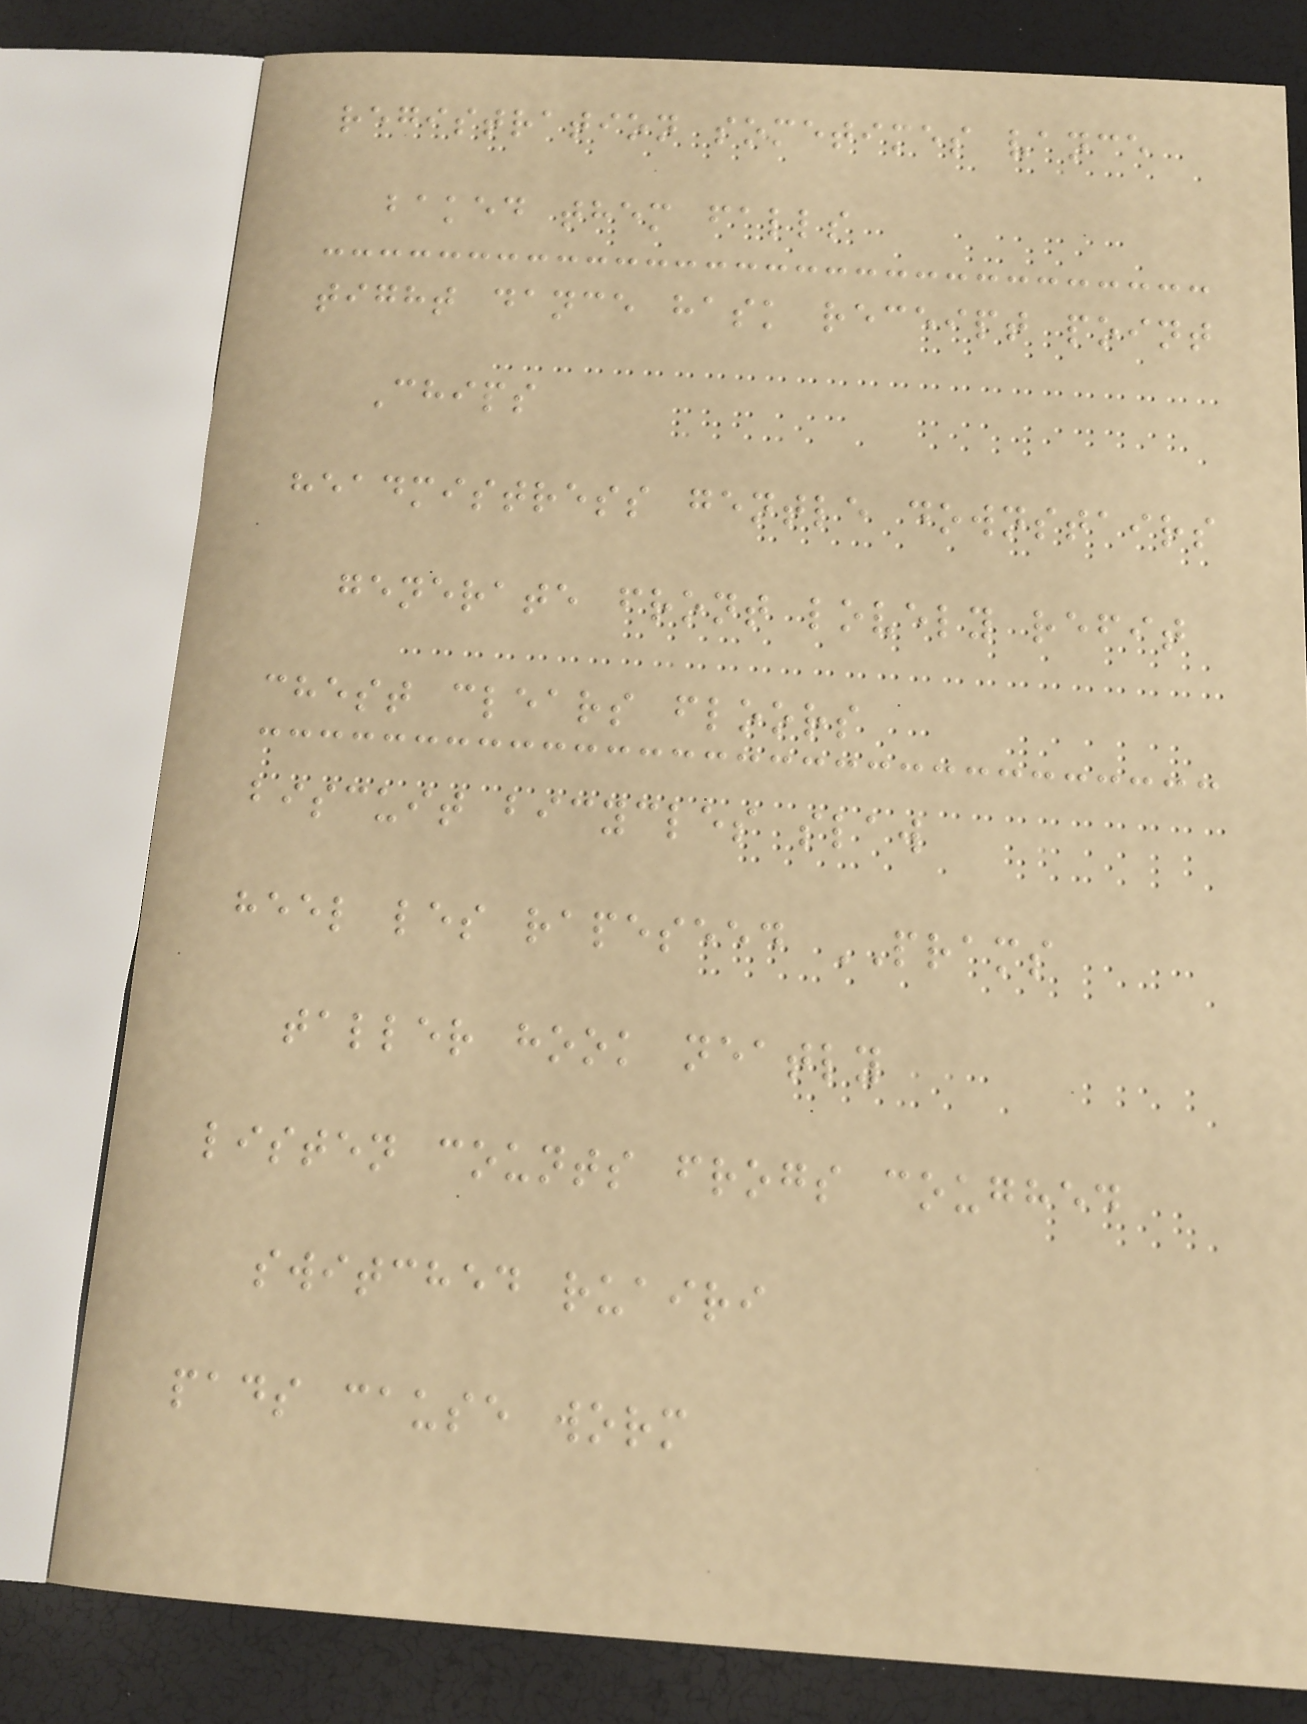registration sometimes vance
baked them falls
tight dance hask receipt point
Chips
headmistress gentle downstairs
generate front lovely refit
chest clears floors
biscuit bicycles slaw
heel les rapeseed PRAMS
taller hook neatly
listen counts frogs coughed
switched ruairi
pads cause worm
